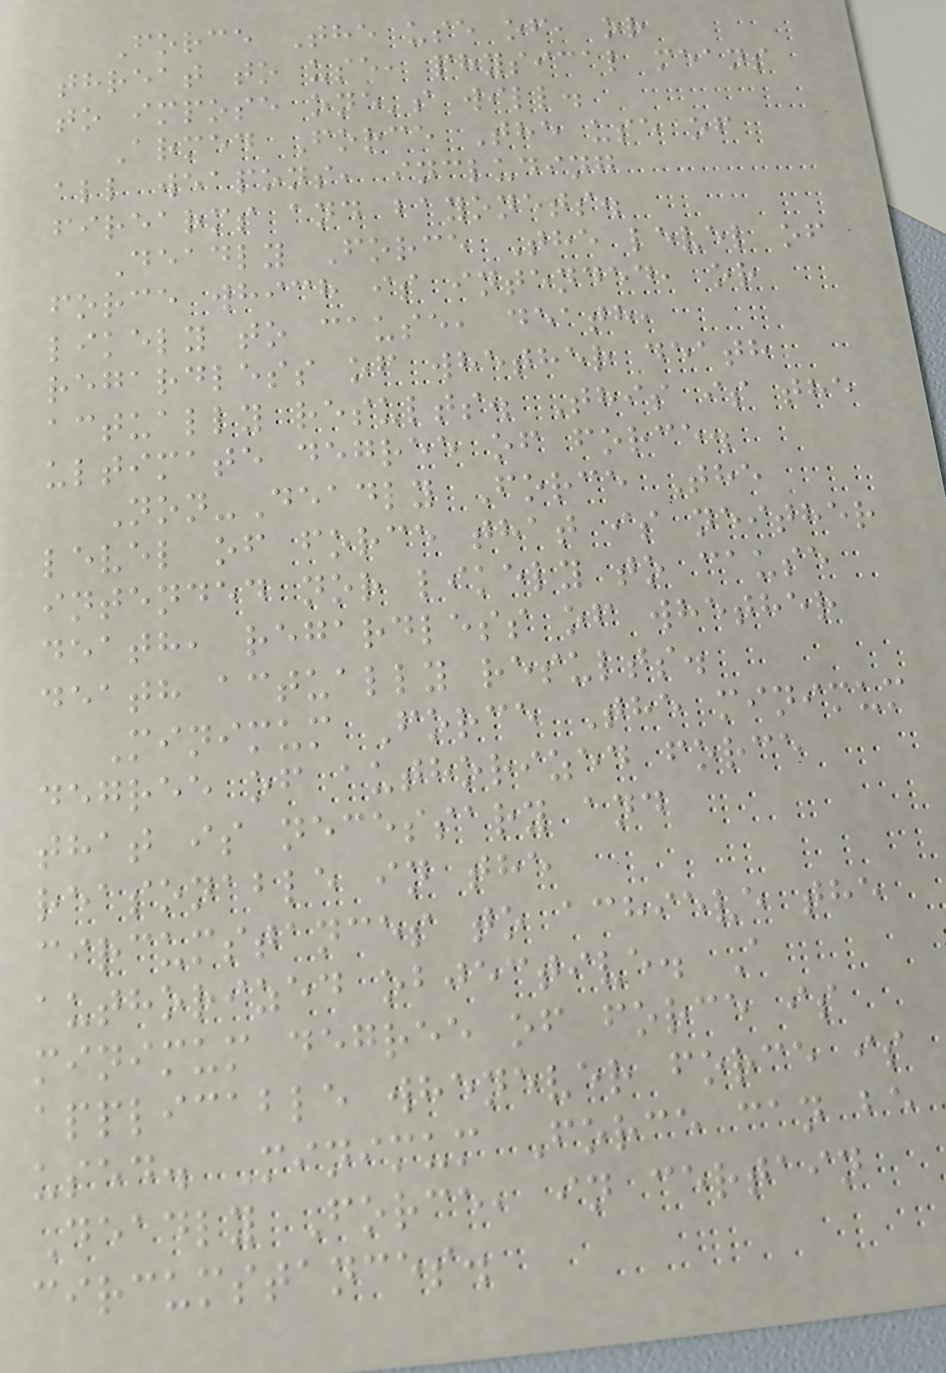Force The use of, or
threat to use, physical means
to impose one's will.
Armed Force The use of
all weapons, including
firearms and bayonets.
Deadly Force The level of
force which is intended, or
likely to cause, death,
regardless of whether death
actually results. This is the
ultimate degree of force.
Non-Deadly Force The
level of force that is neither
intended nor likely to cause
death, regardless of whether
death actually results.
Minimum Force The minimum
degree of authorized force
that is necessary and
reasonable in the
circumstances to achieve the
authorized objective. A
minimum degree of force is
applicable whenever force is
used. Minimum Force can be
Deadly Force, in certain
circumstances.
